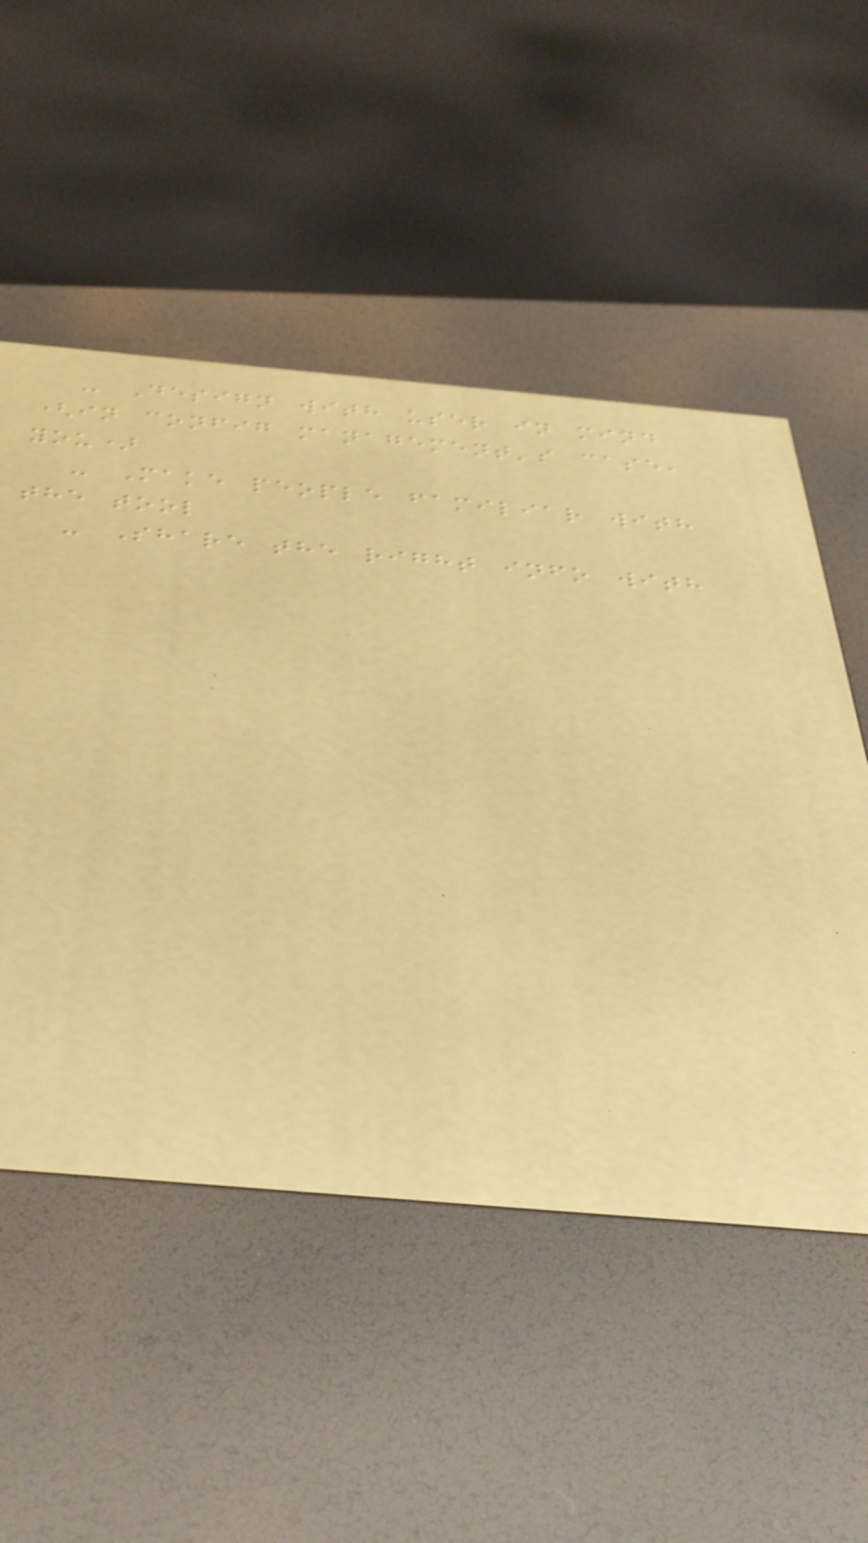- Design with user in mind
(in config management's case,
you)
- Make people familiar with
the tool
- Share the right info with
